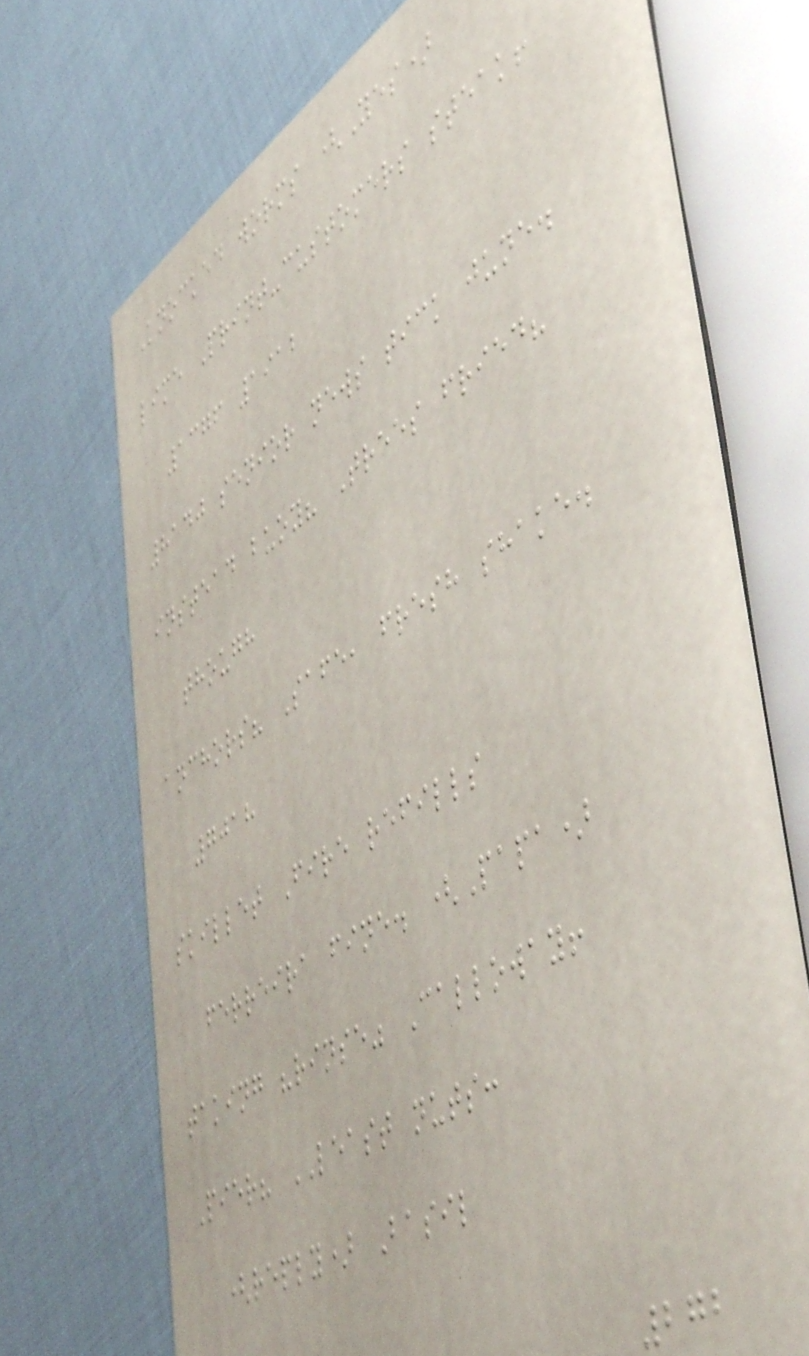Knocked worms (Yes)
lime Print-customers steak!
1376 1912
8140 senior news tick june.
instead buoy? Trees fried?
though
anchors? Safe, fresh shake.
7018
skillet Fire refills
ferreira fine. (Papa)
taking "rinse" Calloway!
Pier? LEAST nuts:
(reply) Basil
272
